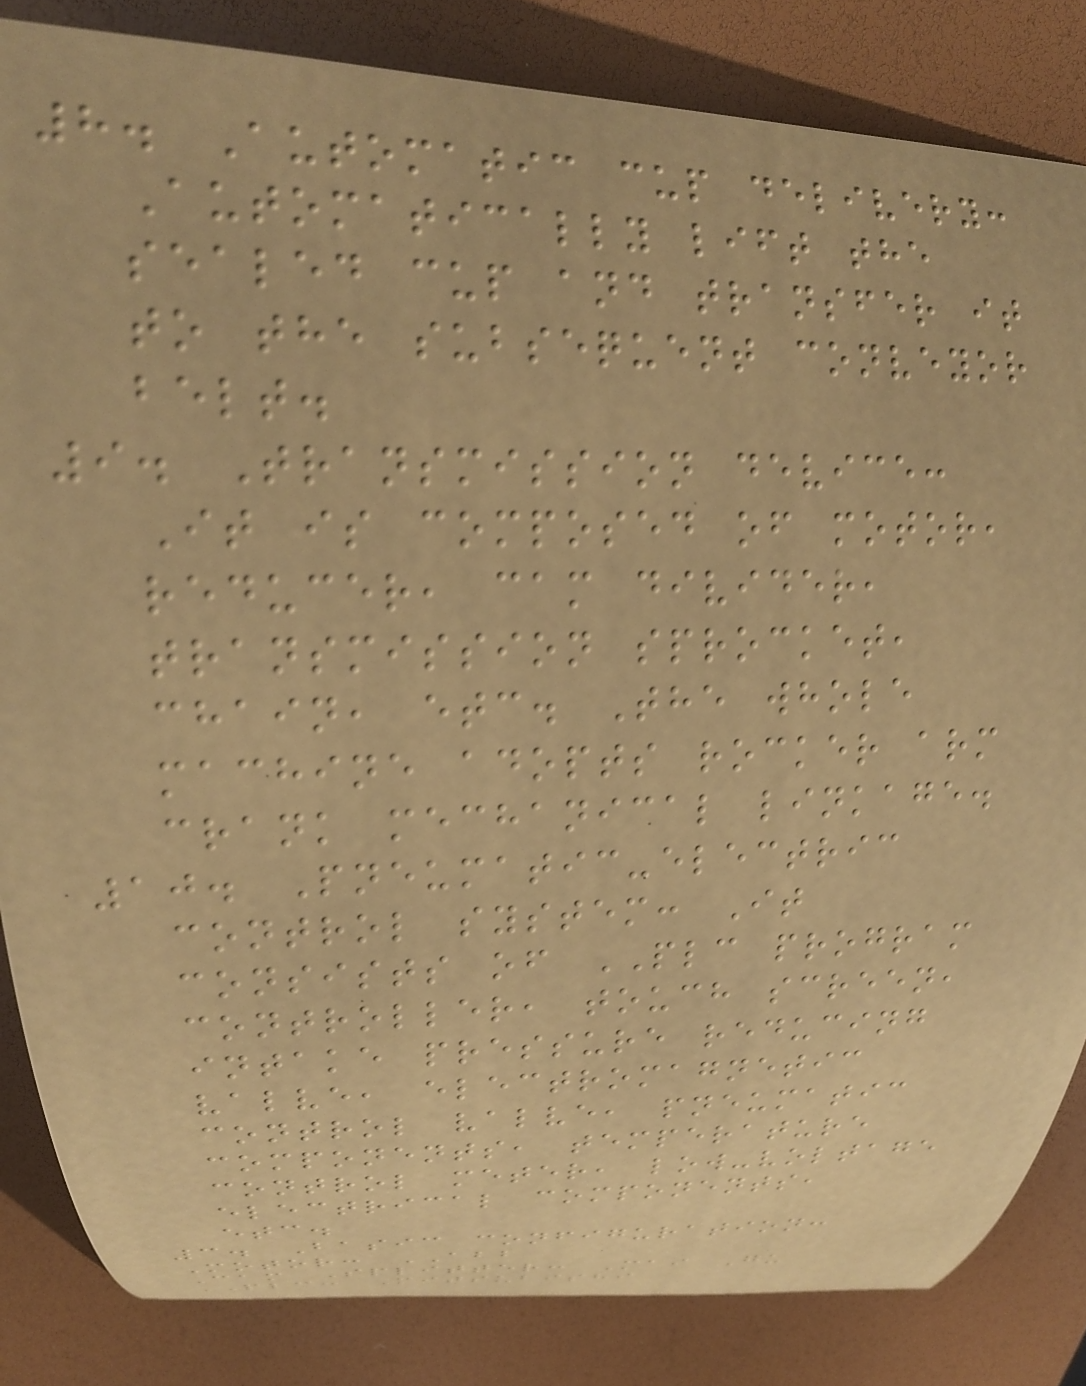8. Automatic cup delivery:
Automatically lift the
sealed cup and transfer it
to the subsequent conveyor
belt.
9. Transmission device:
It is composed of motor,
reducer, cam divider,
transmission sprocket,
chain, etc. The whole
machine adopts rocker arm
crank mechanical linkage.
10. Pneumatic-electric
control system: It
consists of PLC program
controller, touch screen,
intake pressure reducing
valve, electromagnetic
control valve, pneumatic
components, temperature
control meter, low-voltage
electrical components,
etc.
3. Basic configuration:
Motor: ABB
Cam Splitter: Mai Gu
PLC: Mitsubishi
